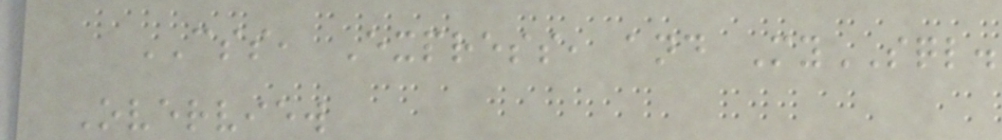CSS, Express, and MySQL.
Overview
